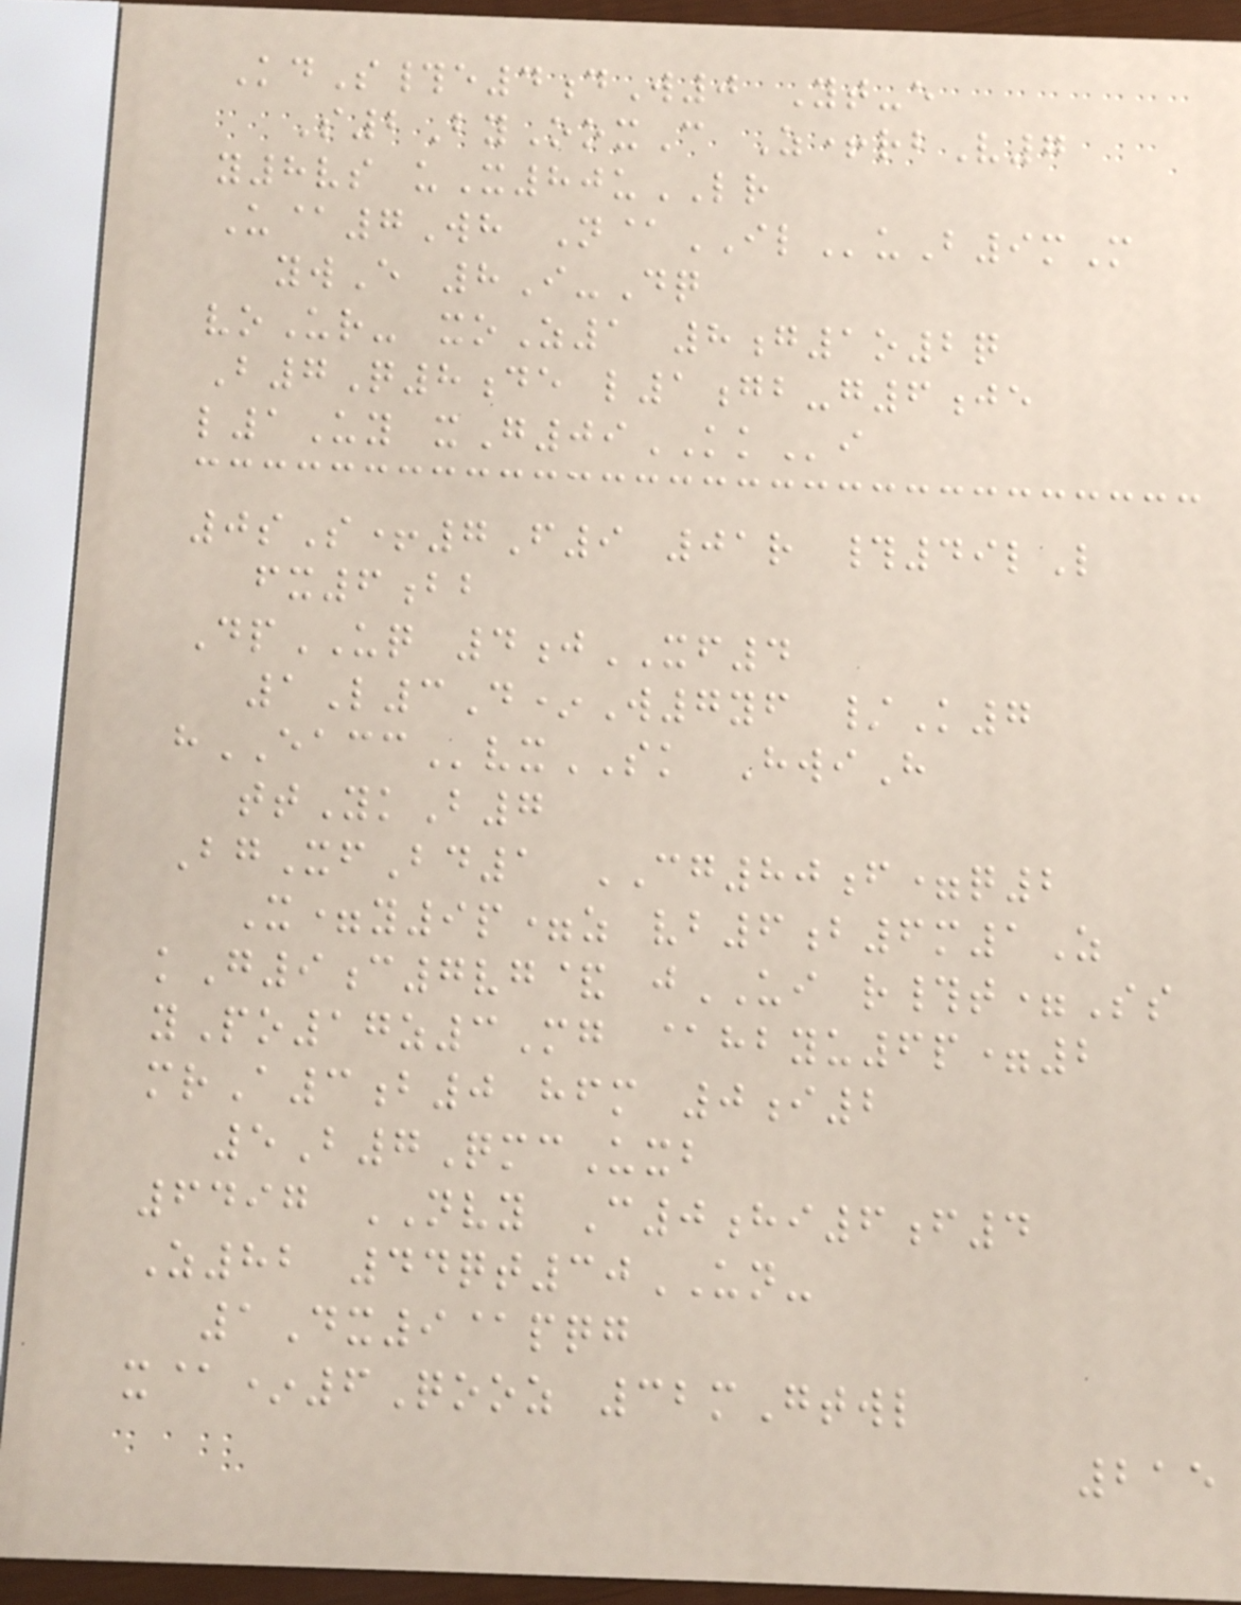KdS#e4dW0 Yt-e
S2ByOoxC Z+rbV7
y8vs uX80uLR
U@7Wh N@ILuB9mM
ywE 8I-Dq
voUr- xoZ1 8g1o2q
B7Q8de l1gb-g6je
l1Uy xG09KKi
0sS+7F9 01r #49lL
fx6bb
DpUQ 4jXF4
1L3D*W7yf /K7
hEACCvxSK HwiH
ttYkB7
BgXfBd1 CG80f=q2
X=y9p=z vb6b6m1Z
kG9c7vg& jUI r#t=Ss
yPo17z3Mg @hbyu6p=2
mrA3b0 hfm 0i2
5B7QmcUxb
6497 NVY C0hi6f4
Z82 44qt30UN-
1Dx9@pqg
x@*6Qooz 32mGtwl
215
